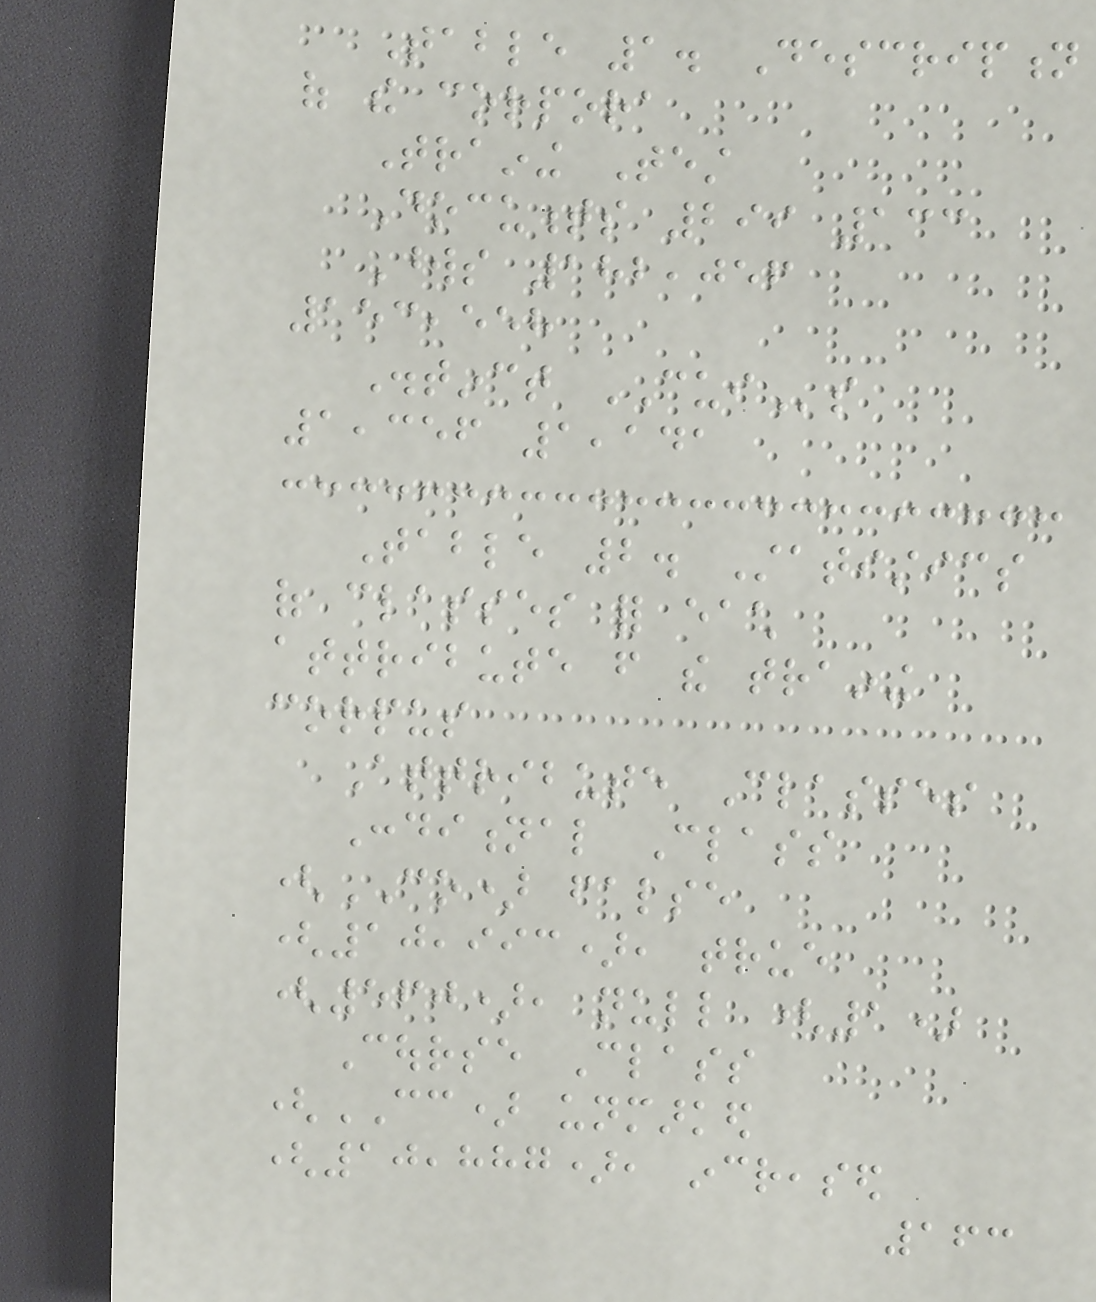Table 1. Description
of the corpora
Training Test
Documents 299 133
Words 182,056
153,558
Distinct CUIs
1,356 1,141
Table 2. Statistics
of classes for each
attribute from the training
corpus
Attribute Classes
Conditional Class
(CO) false
(10,993), true
(560), null (1)
Course Class
(CC) unmarked
(10,887), increased
163
